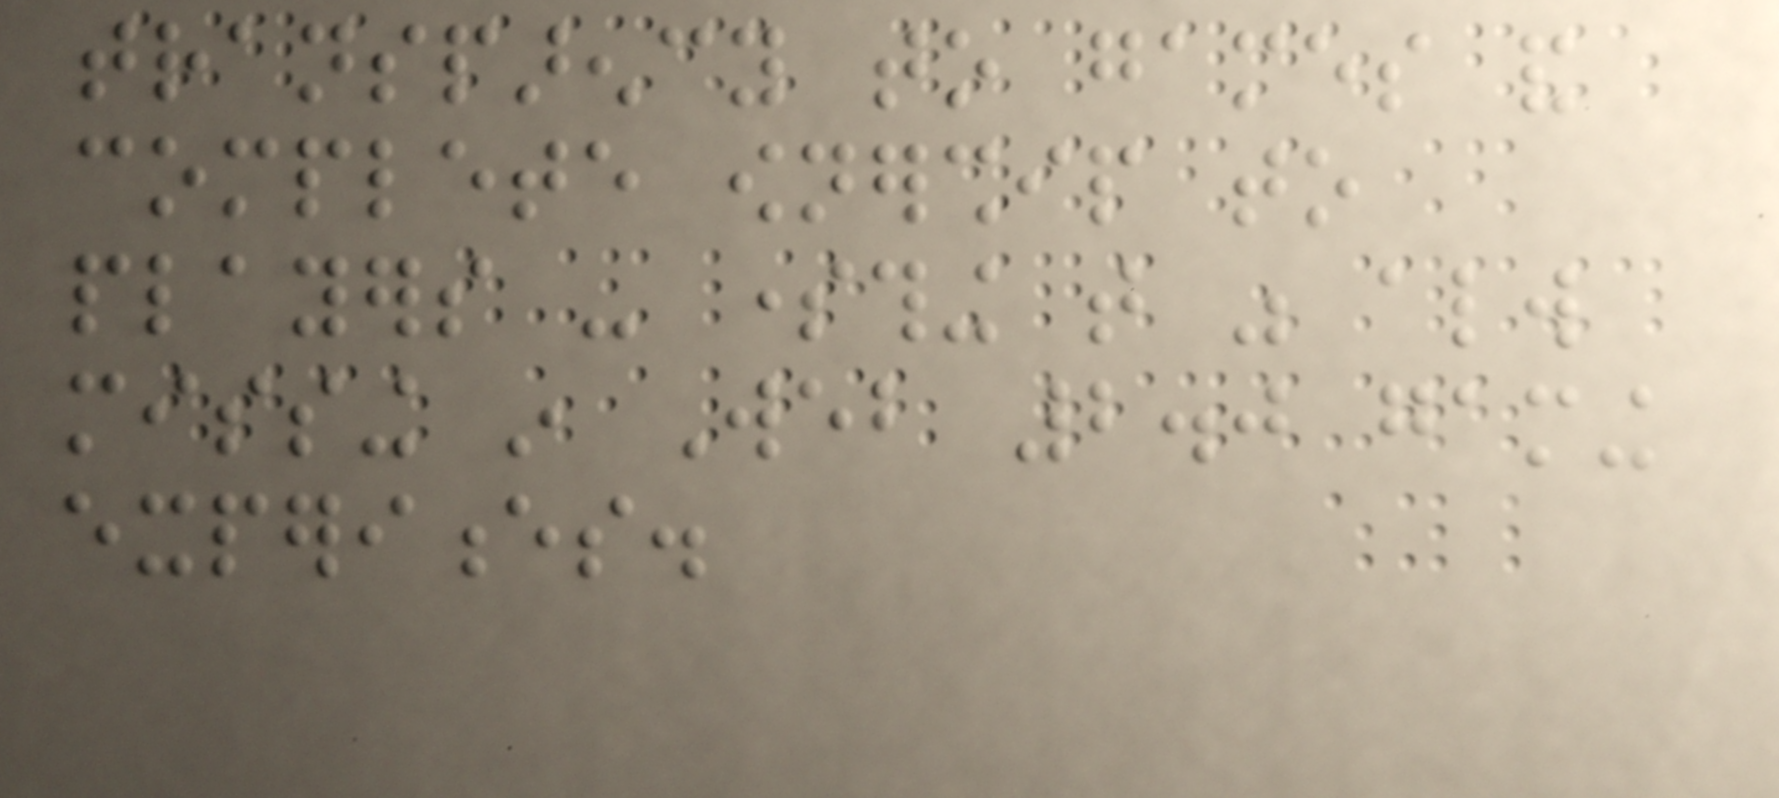transparency to games and
complete ownership to
players - something that was always
missing in Web 2.0 gaming
experiences.
